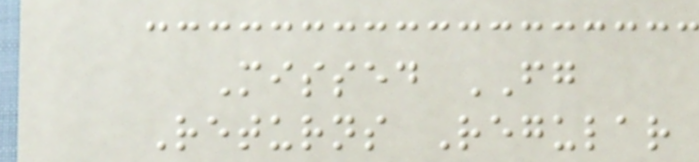Missed FG
Returns Regular
